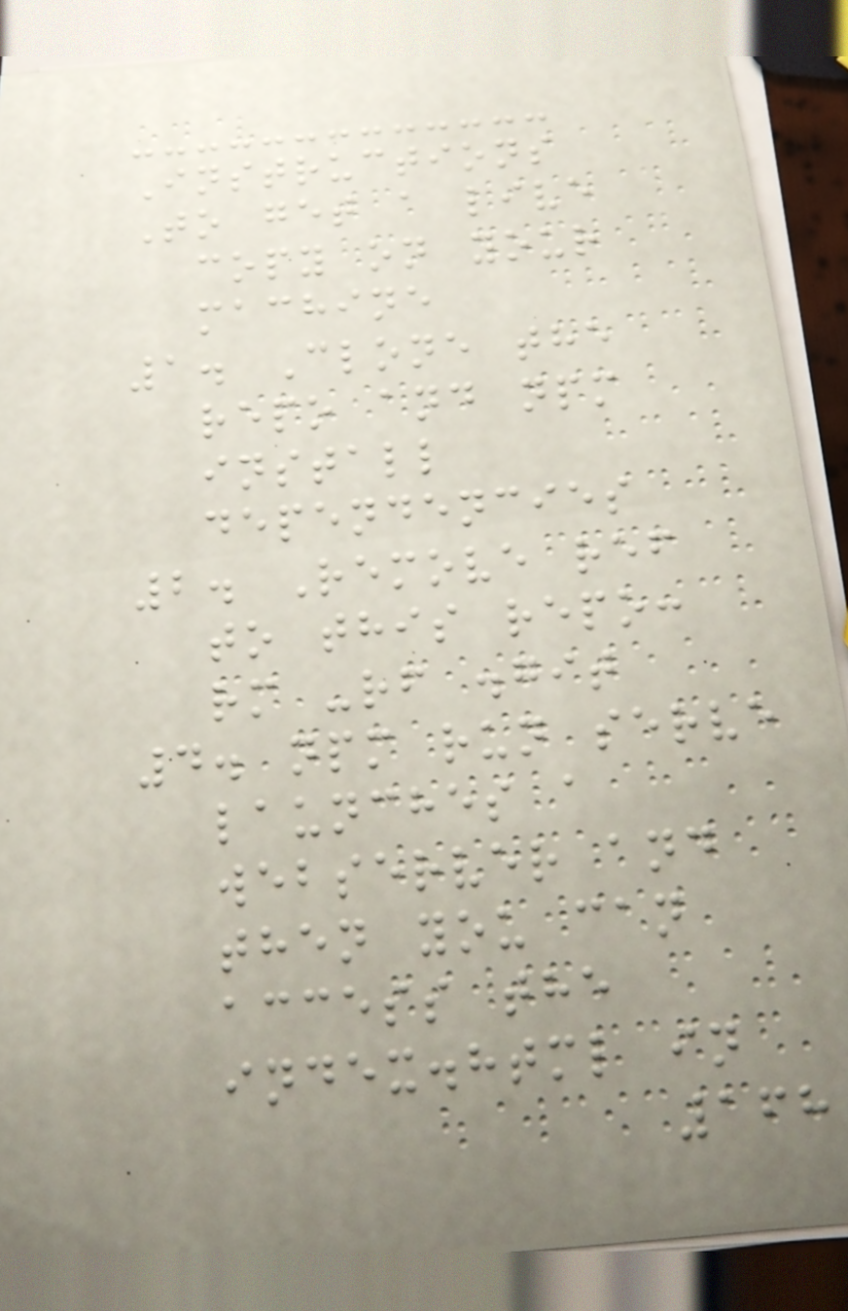Instructions
To get a live
copy on your
machine
1. Clone the
repo and npm
install
dependencies
2. Remove ref
to this repo:
rm -rf .git
4. npm run serve
launches a
webserver and
then you can
access the
index.html in
168
